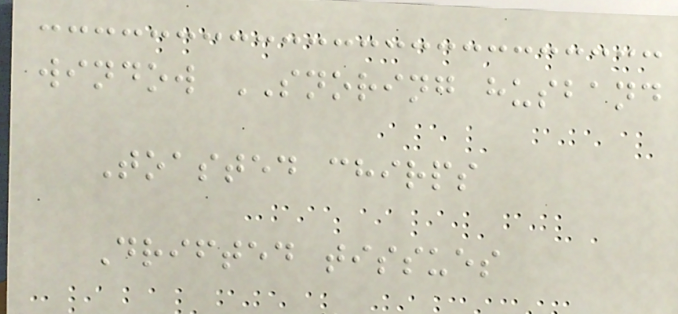window SNORING husband
Toasted chirps
Drifted tissues
